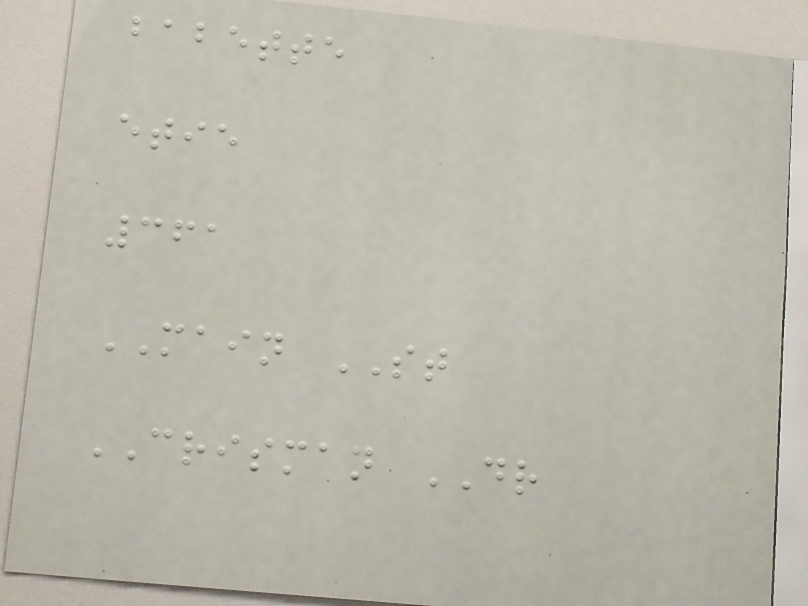babette
etie
361
MAIN ST
CRISMAN DR
